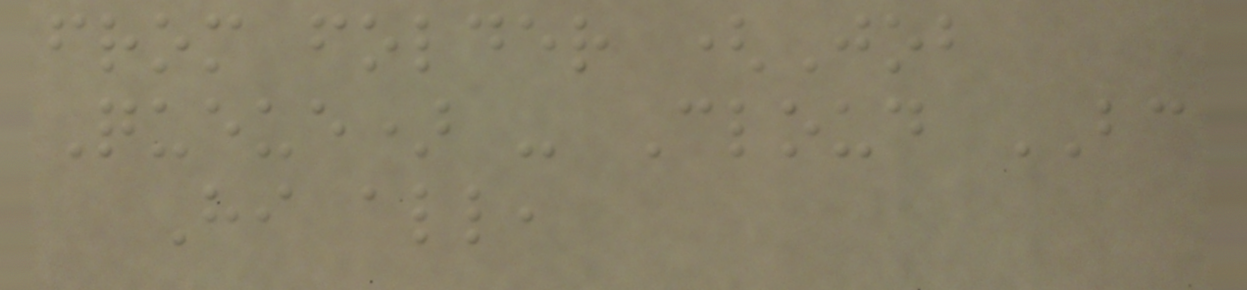from folder (Job
Queue) - Cloud BC
Hi all,
